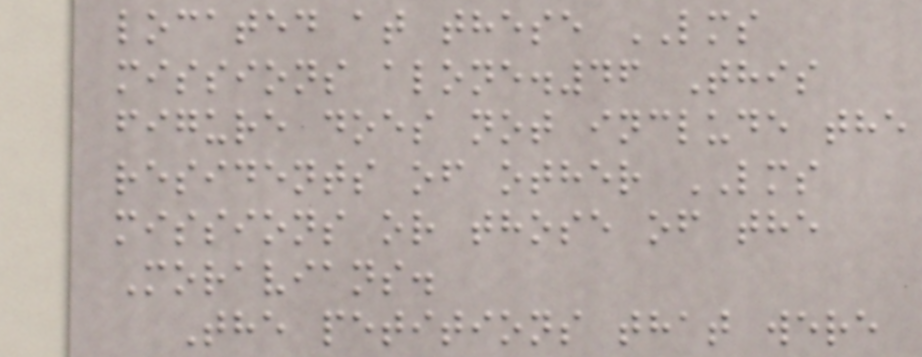located at these LMS
missions alone.46 This
figure does not include the
residents of other LMS
missions or those of the
Moravians.
The petitions that were
